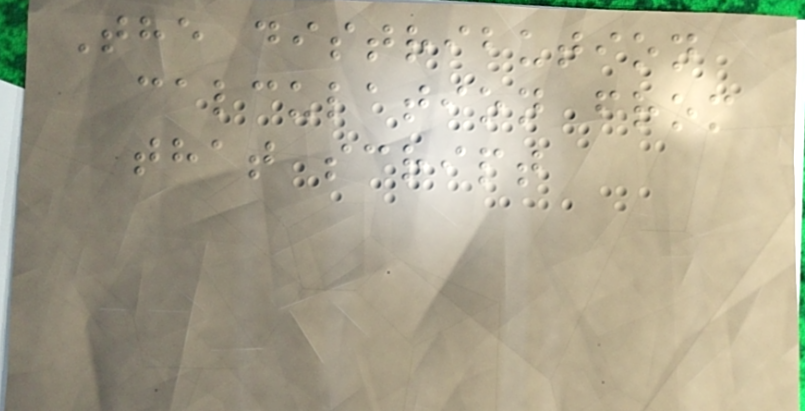The distribution
calculation from
that script
